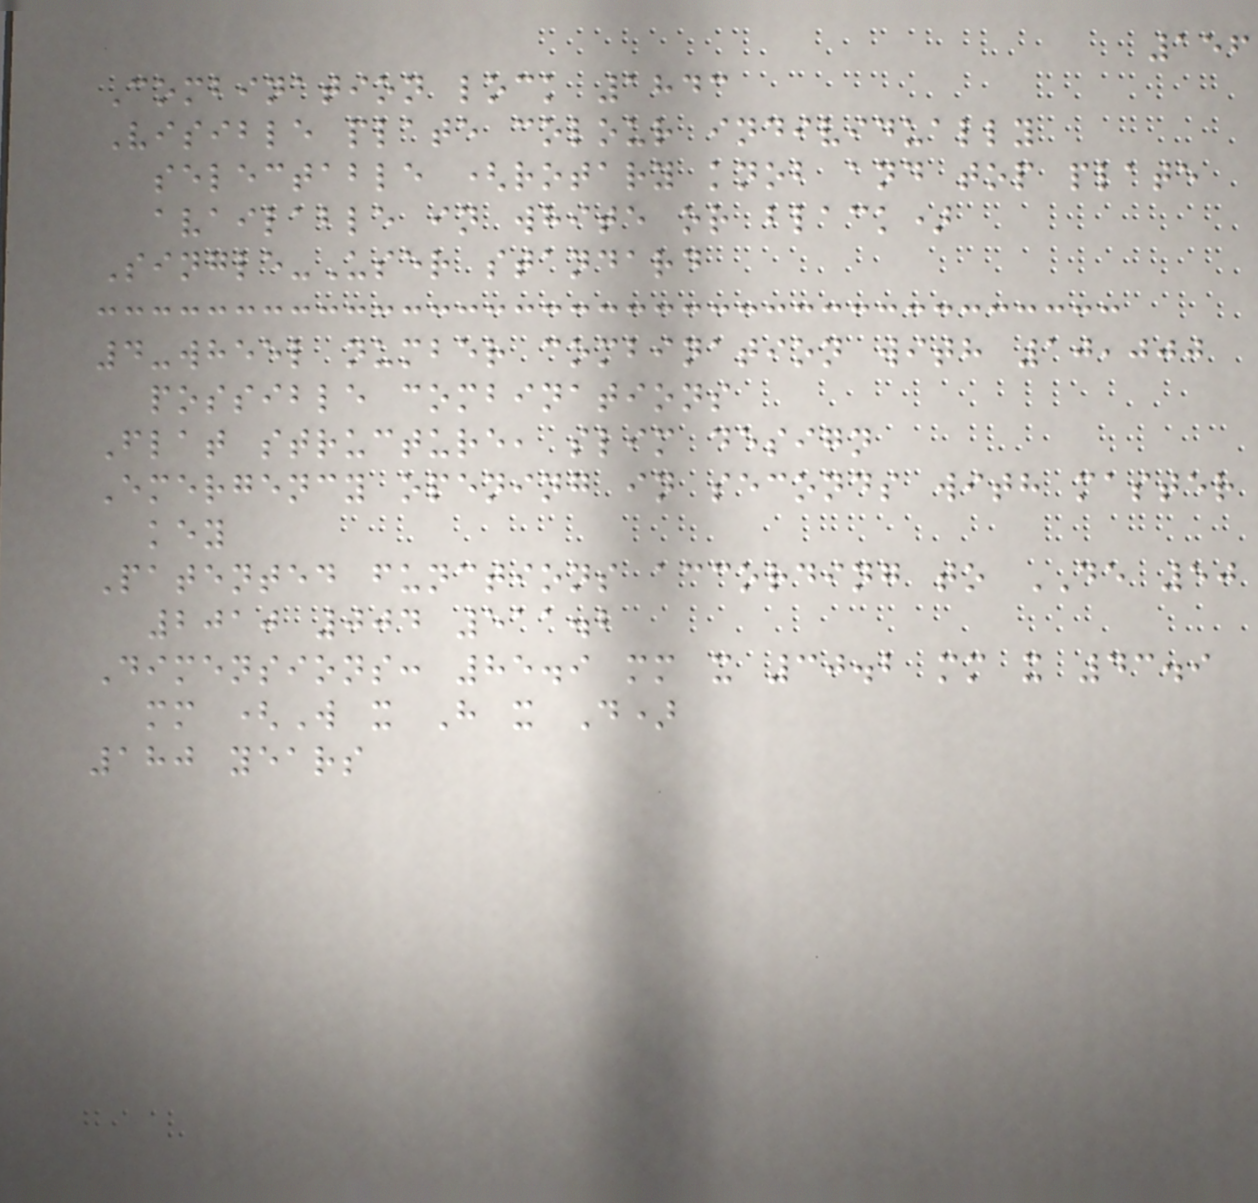156
Combination lock 1843
Visible plate colour individually
selectable (rotary knob and top plate
available in white or black)
Single-User standard
4-wheel number combination with 10,000
possible combinations
Flat structure, slim design
Emergency opening in seconds with master
key
Patented functions according to DE 50
2010 004 511.2
Dimensions: 85.9 mm x 30.2 mm x 43.9
mm (W x H x D)
180 years
